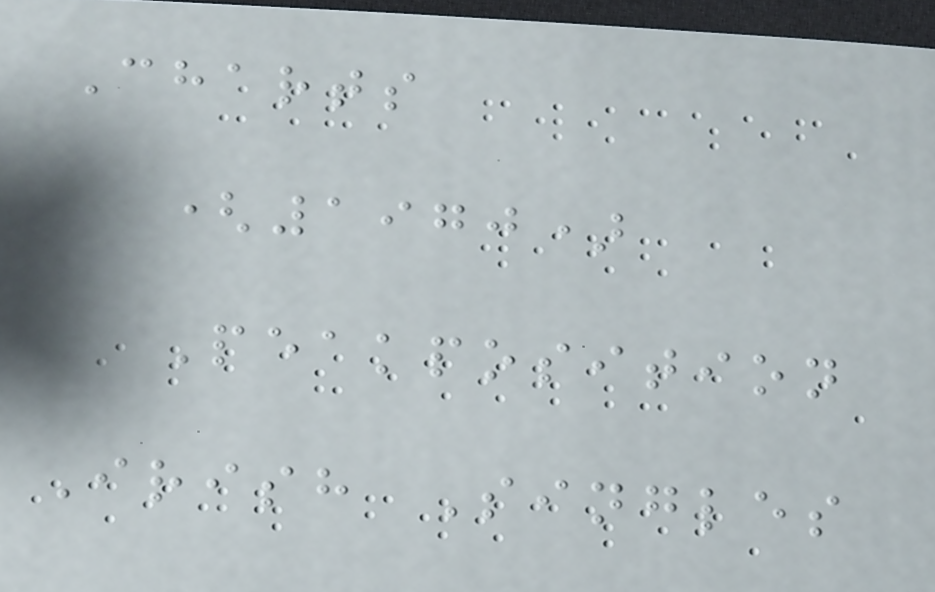Charts
(1970)
Peakposition
Irish Singles
